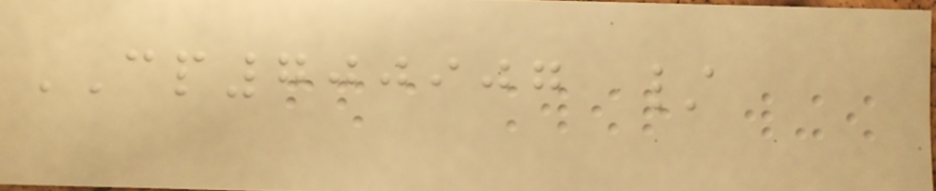CP700907 /
